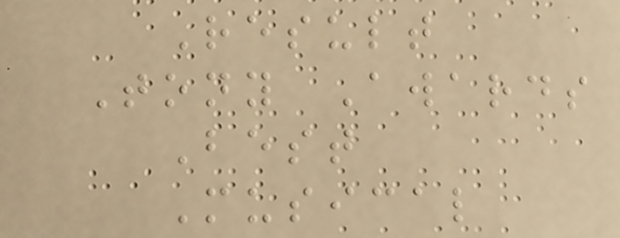Result
Tony Awards
Best
Musical
